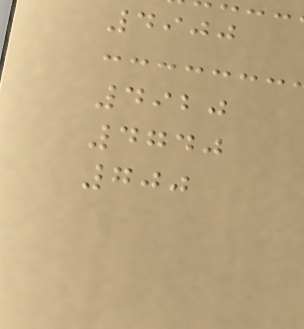4900
4920
4740
700
